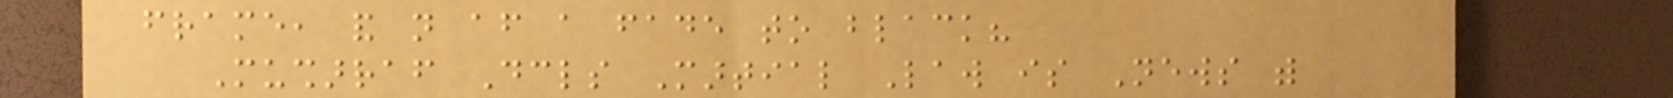frame, and not after a fade to black?
Musharraf Declares Martial Law is News with
